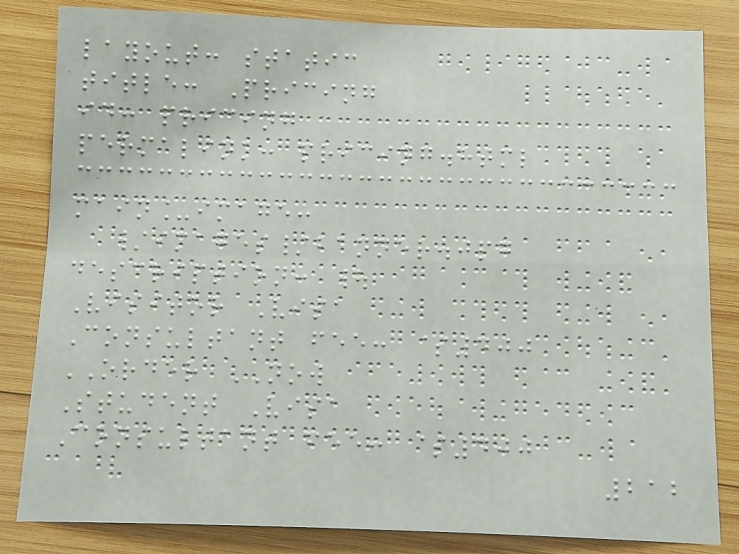layout: static
title: Pricing
id: pricing
permalink: pricing.html
main_image:
/images/banner.jpg
description: |
Visitor Visa
Consultant fee: $400
ORDER NOW
Student Visa
Consultant fee: $400
212
